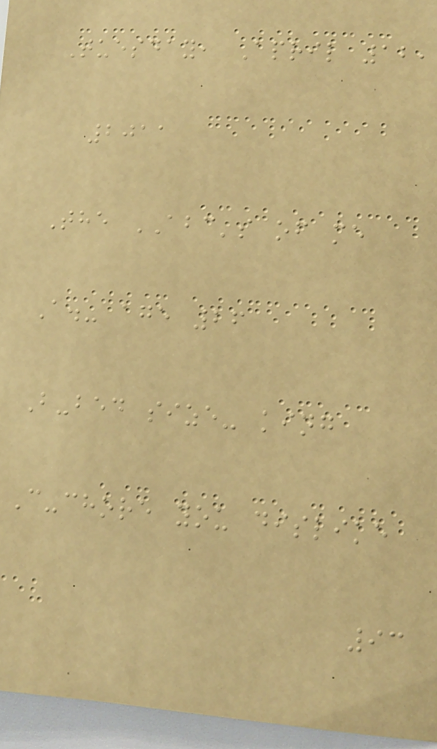Tuesday, April 12,
2011
The ABC's of me
A.- age 26
B-bed size- king
C-chore you dislike
93
